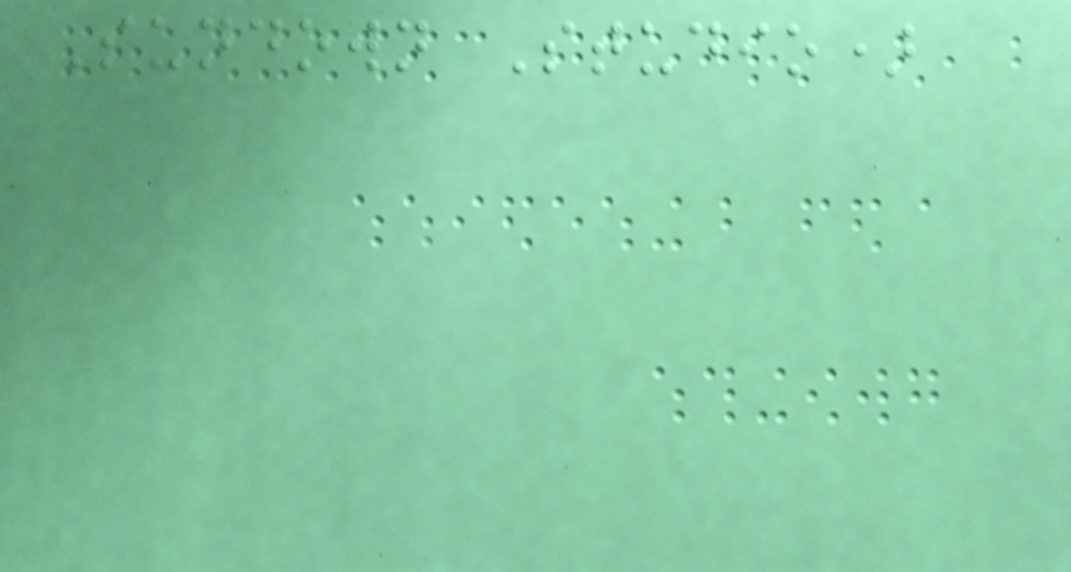Sundown Studio)
